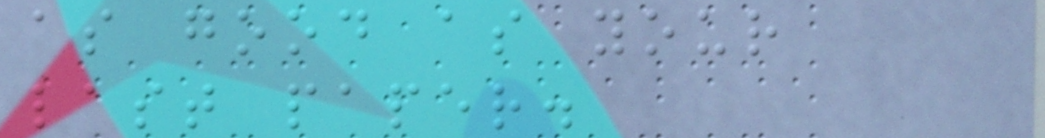as good as your
last paper.
